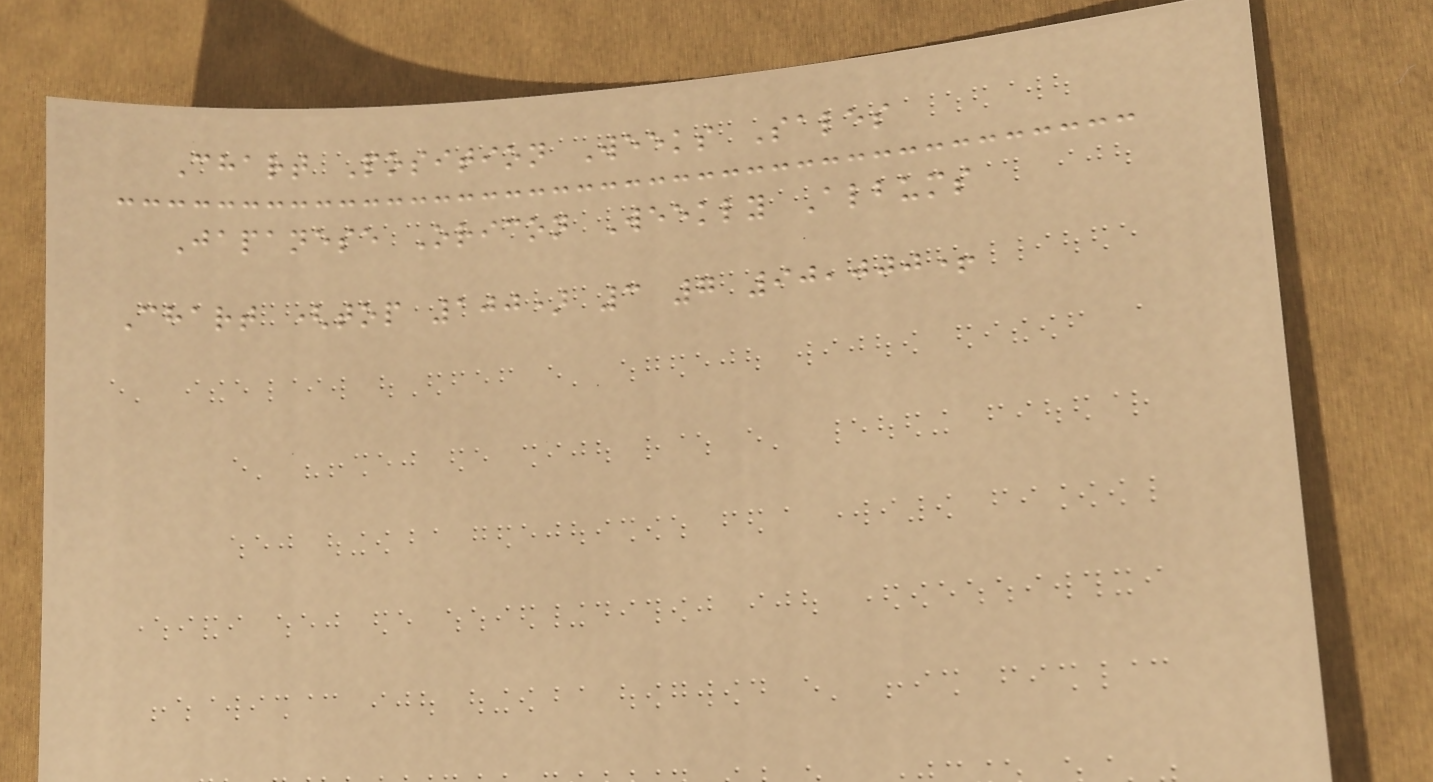Chart Position Weeks Sales
Japanese Oricon Weekly Albums
Chart (top 100) 3 7 90,000+
